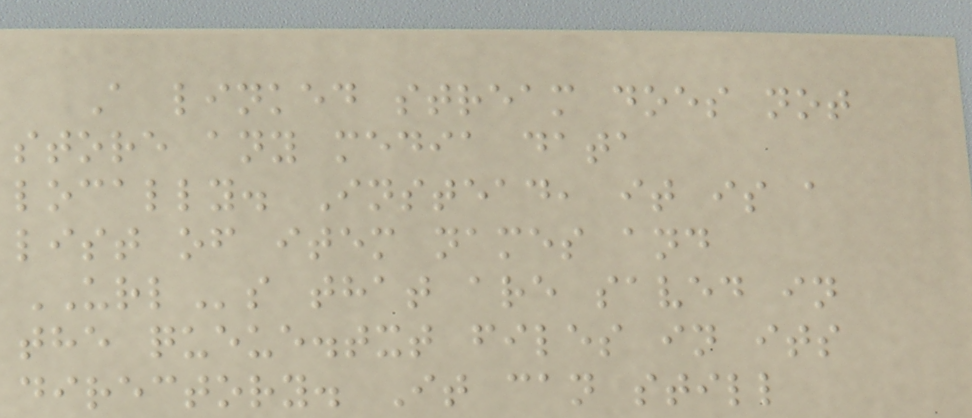A linked stream does not
store any media data
locally. Instead, it is a
list of item names and
URLs that are saved in
the queue.txt files in its
directory. It can still
